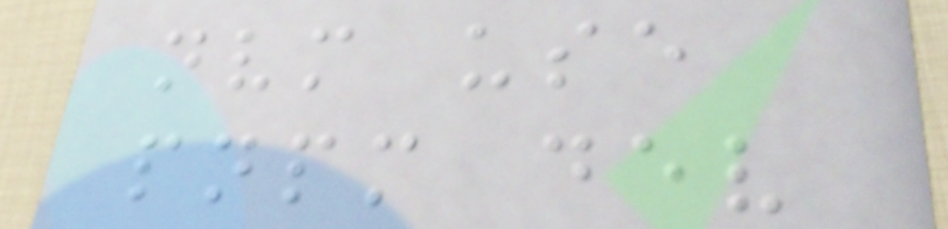nvm use
pnpm dev
